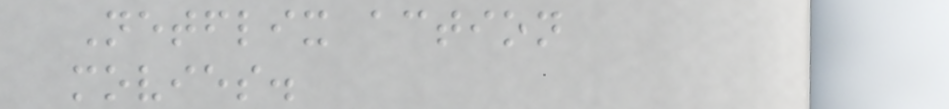Netflix action
movies.
